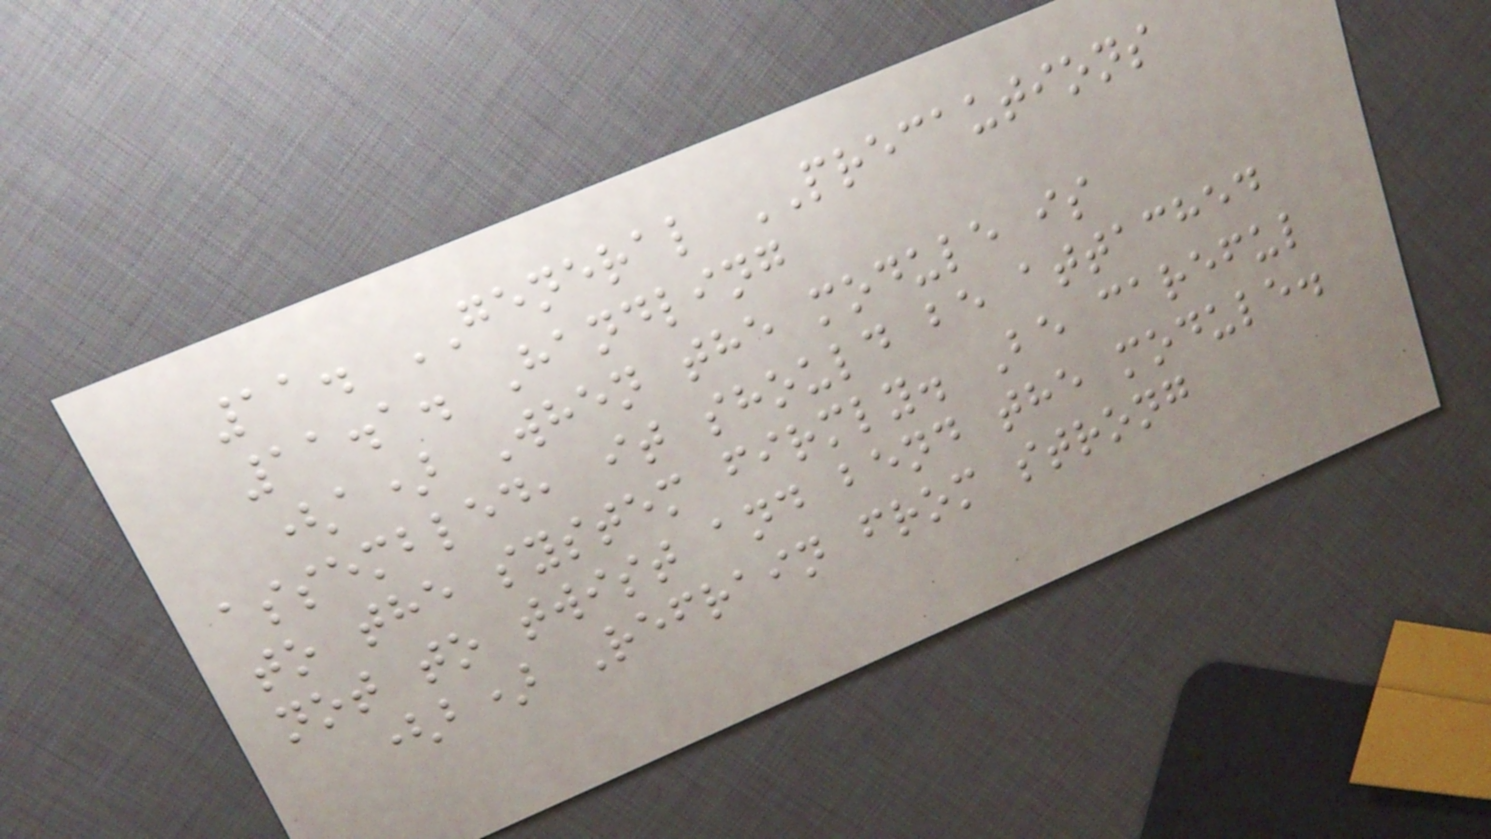11. GENERAL PRECAUTIONS
11.1. Handling
(a) When the module is
assembled, it should be attached
to the system firmly. Be careful
not to twist and bend the module.
(b) Refrain from strong
